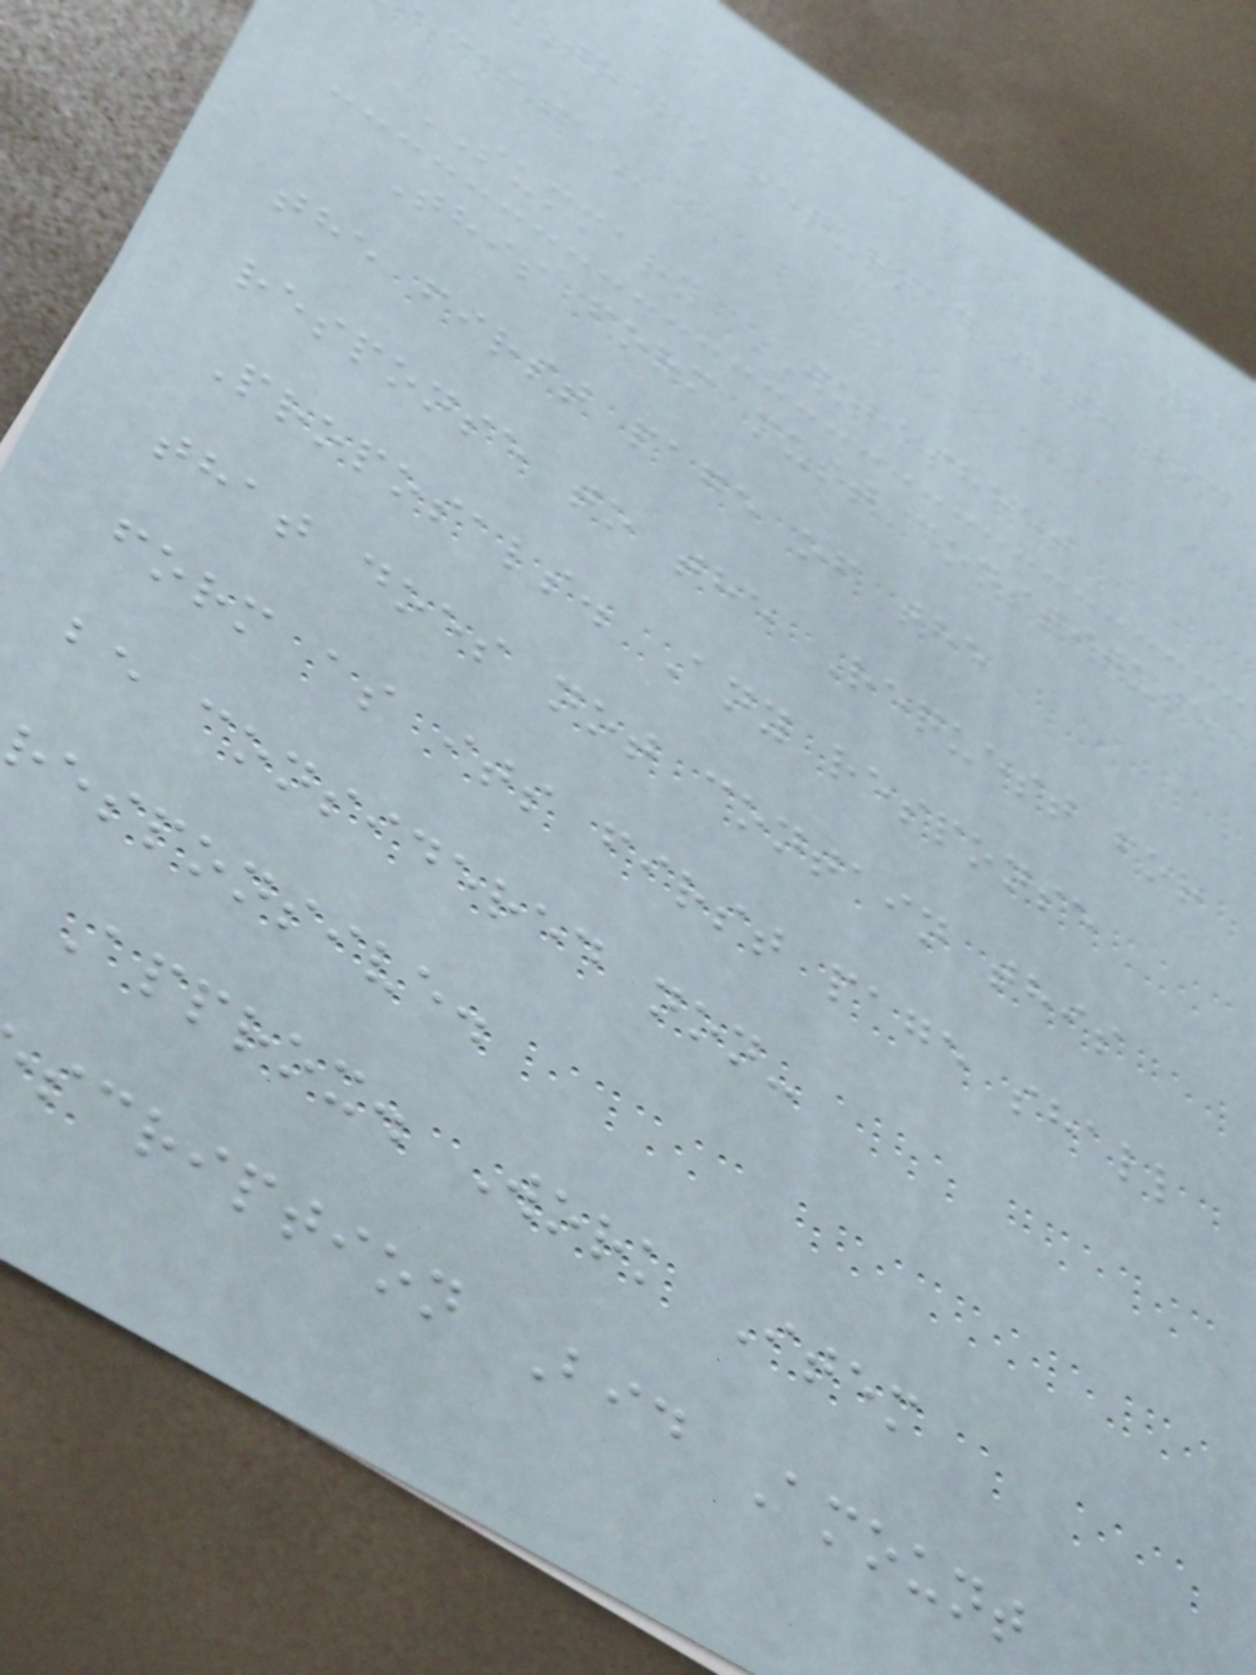to be returned with bid
SUMMARY WORKSHEET
This form must constitute
the first page of the
response to the Request for
Proposals. Any response
that does not contain this
form as its first page shall
be considered non-
responsive.
Approx. Work Item
scription Bid Amount
